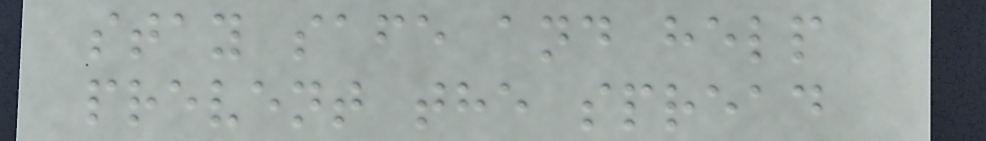stay safe and help
prevent the spread
